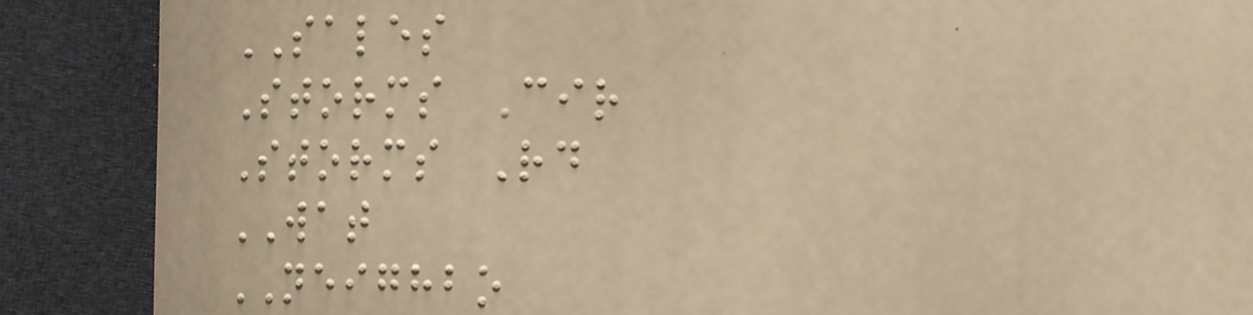SALES
Storms Cir
Storms Rd
WAT
NEIGHBO
